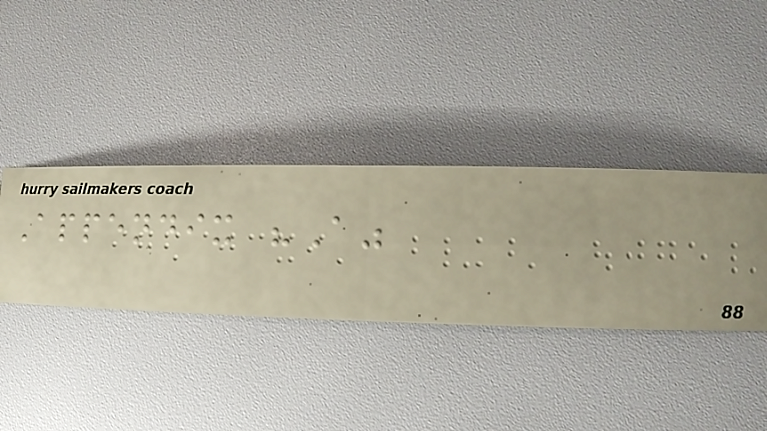Appendix "A"
